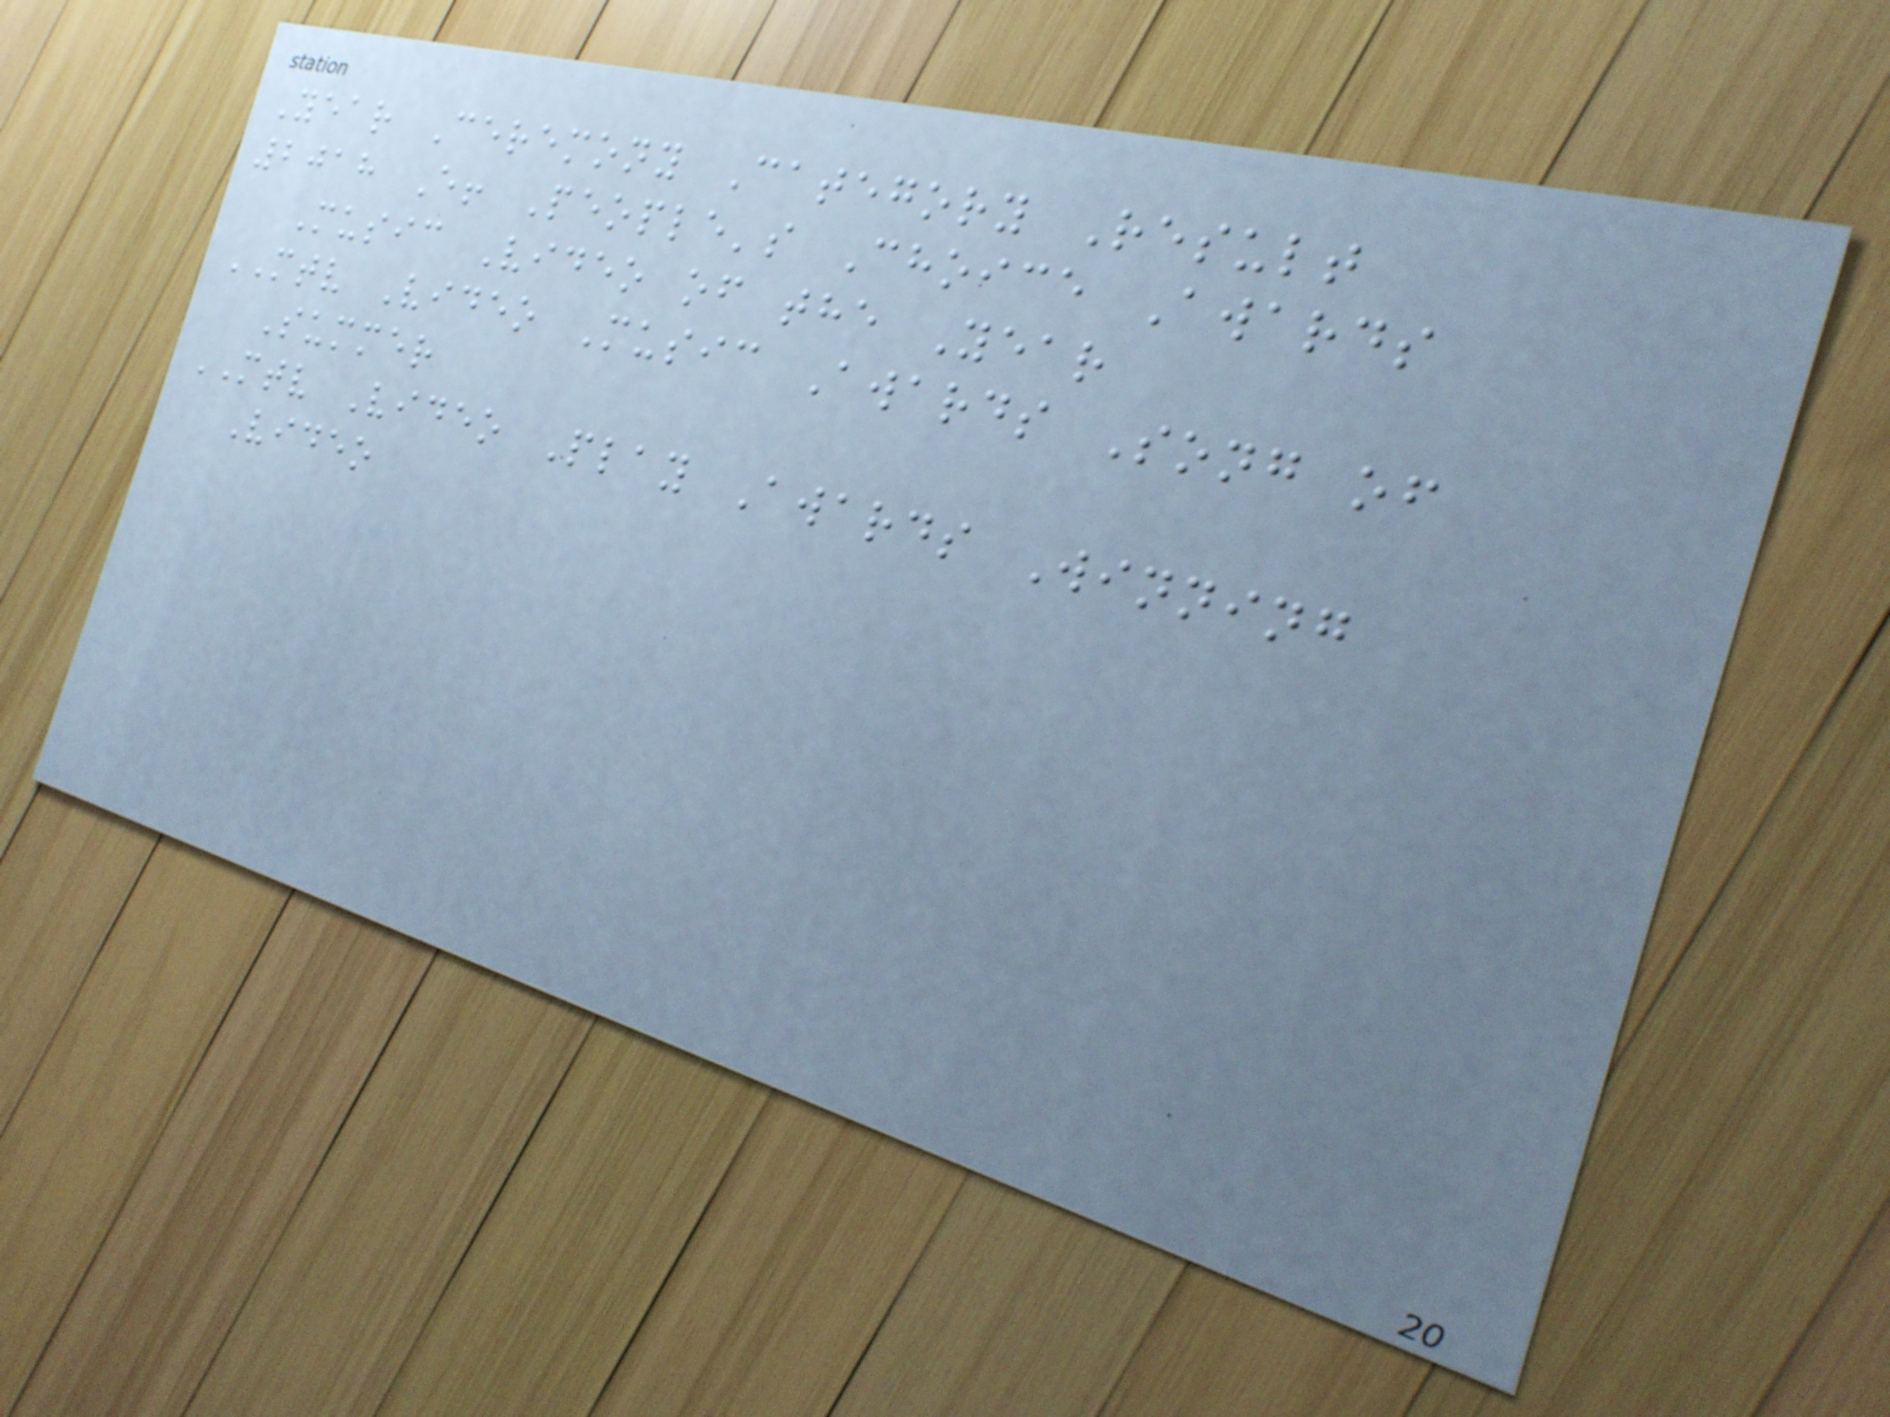Year Ceremony Category Result
2018 E! People's Choice Awards
Music Video of the Year
MTV Video Music Awards Song of
Summer
MTV Video Play Awards Winning
Video
